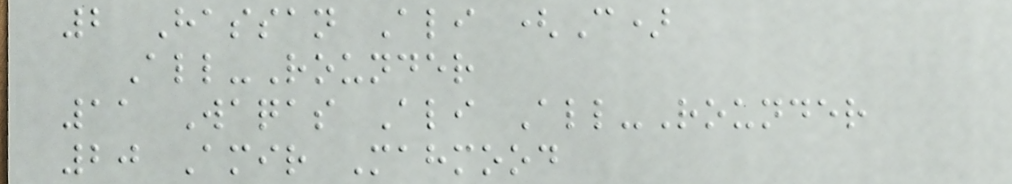2 Hassan Ali (C)
All-Rounder
11 Waqas Ali All-Rounder
20 Amir Mahmood
